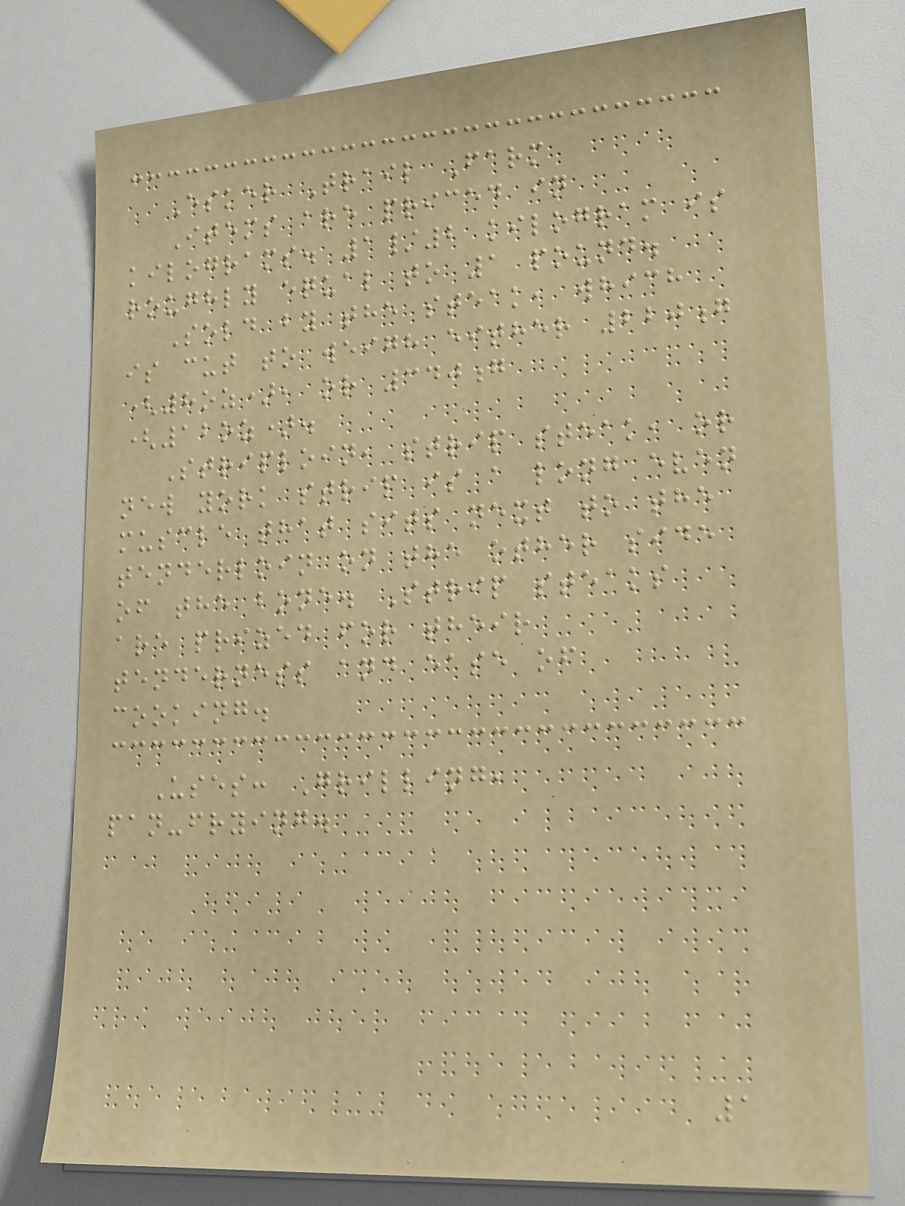Esker Trail Farm
Items are priced in
kilograms. 1/2 kilogram is
roughly equal to 1 pound.
Sold by the steak, which
is cut to weigh either 220g
(8oz), or 340g
(12oz).
Striploin, strip steak, or
new york strip is a long even
muscle that sits next to the
tenderloin on the other side
of the bone. Strip steaks
are prized for their
tenderness and ease of
cooking.
Uses: Grilling,
pan-frying.
1
